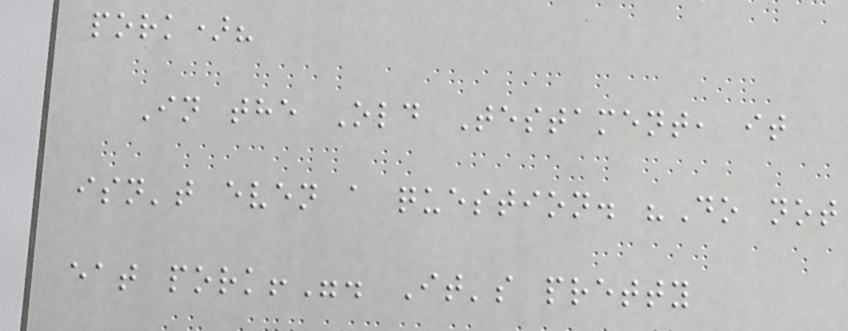pork)?
In the Old Testament, it
isn't even a question. "Do not
eat pork!". It's pretty
